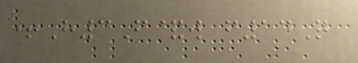+H3F&w f14Q
